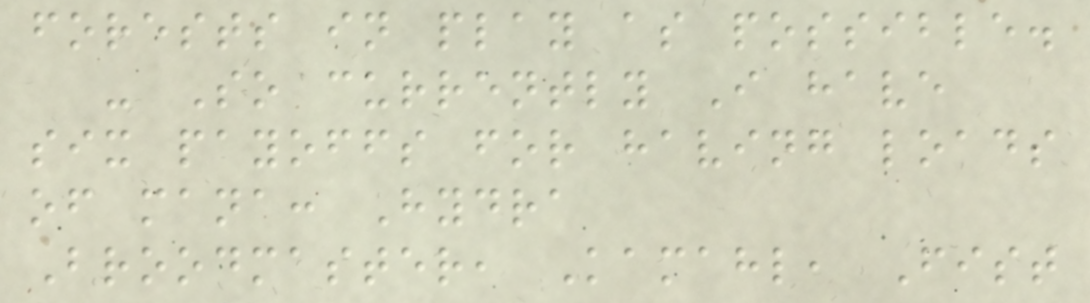forests in play as possible.
- So currently I have
six payoffs for having loads
of mana: Hydra
Broodmaster, Kamahl, Fist
